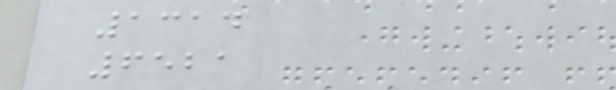1314
6521
